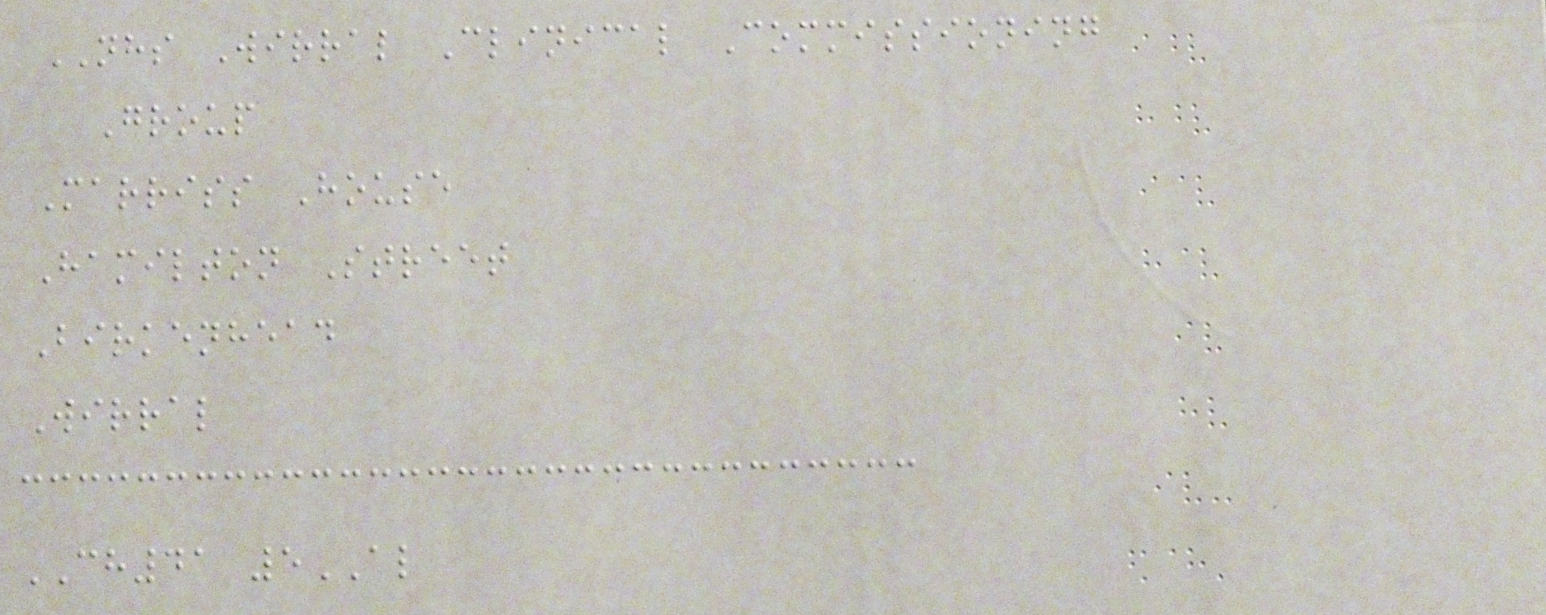NHS Wirral Clinical Commissioning
Group
Marriss House
Hamilton Street
Birkenhead
Wirral
CH41 5AL
